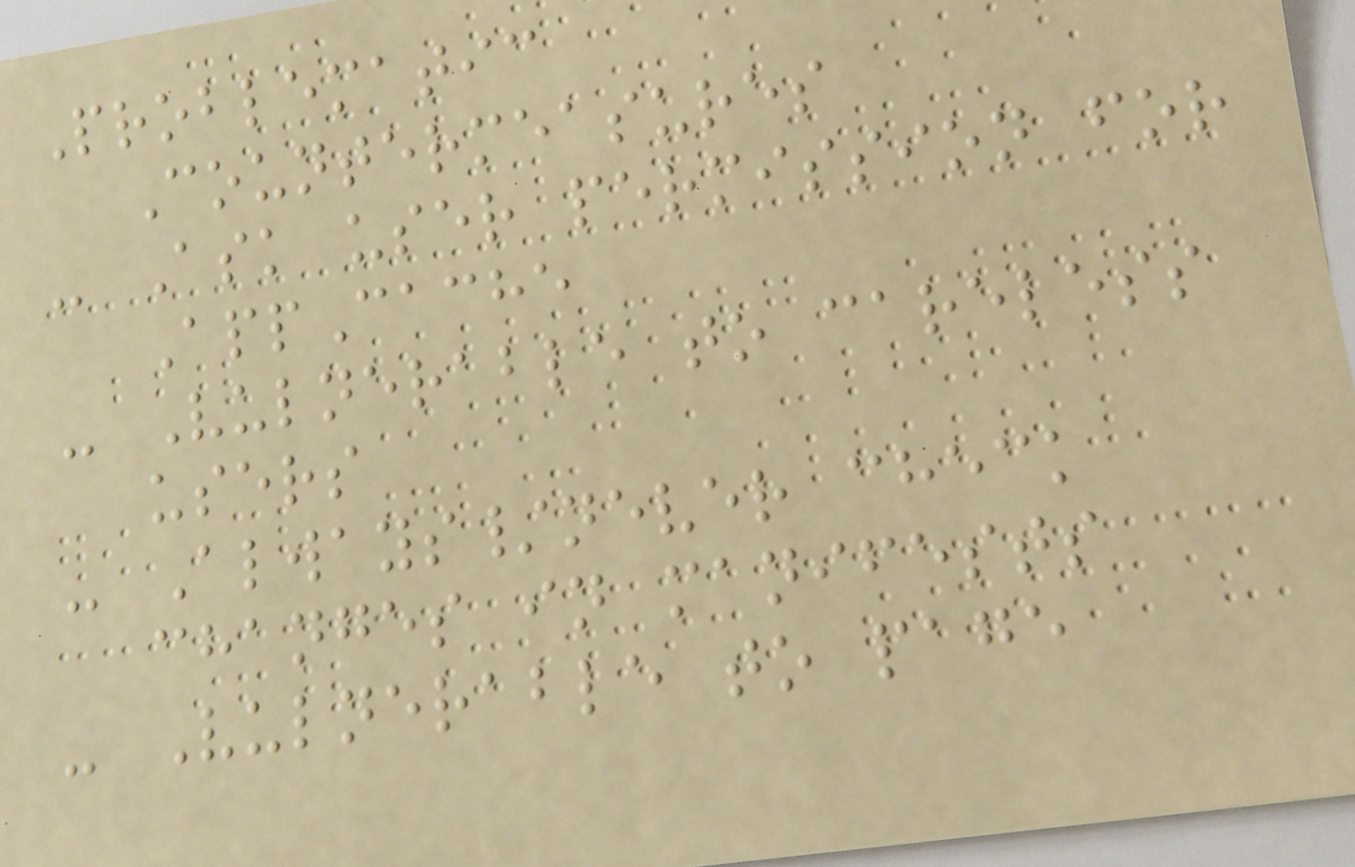Problematic
Countermeasures
- Ask user permission for
AppCache
- Vulnerable to careless
users
- Always/never check
changes in manifests
- Vulnerable to page
